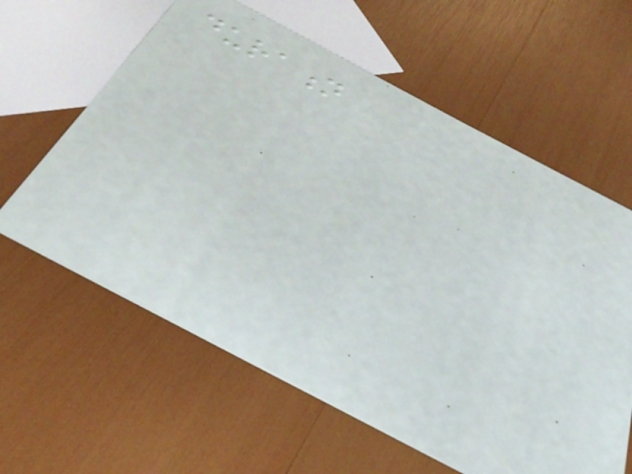duration
